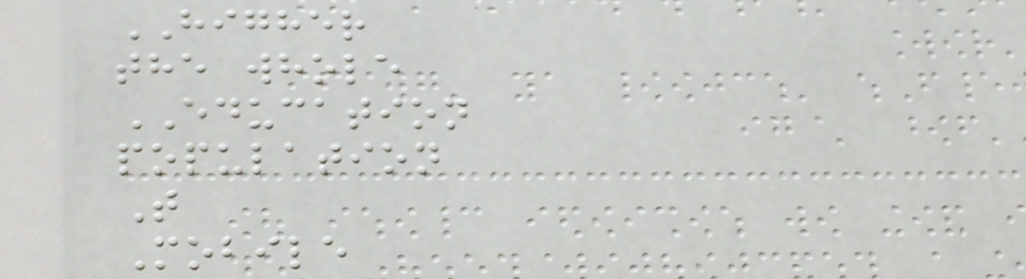HIGHER
the whole
EDUCATION
population
T
Mobile
